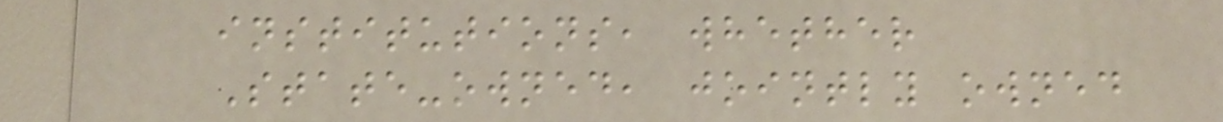institutions, whether
State-owned, jointly owned
